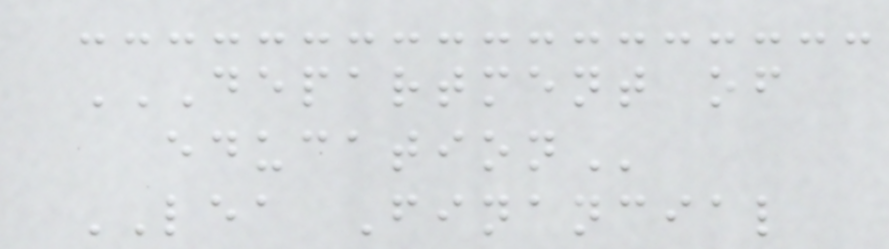DEPARTMENT OF
EDUCATION
LEA Financial
